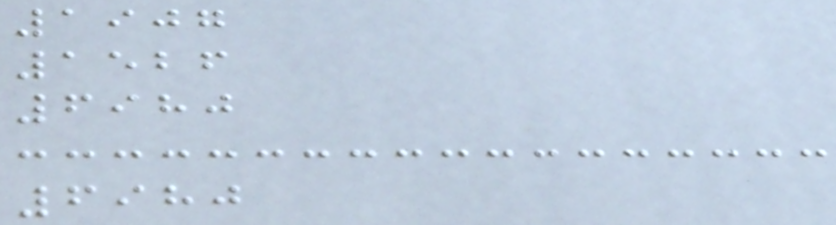1907
1526
6980
6980
